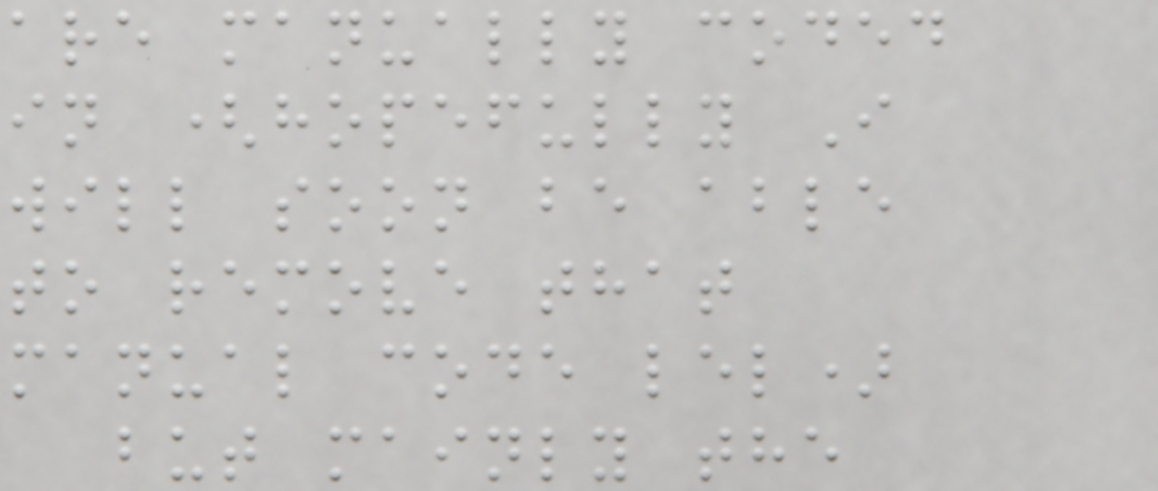are manually coded
in (hopefully I
will soon be able
to remove that
manual code lel)
but mainly the
